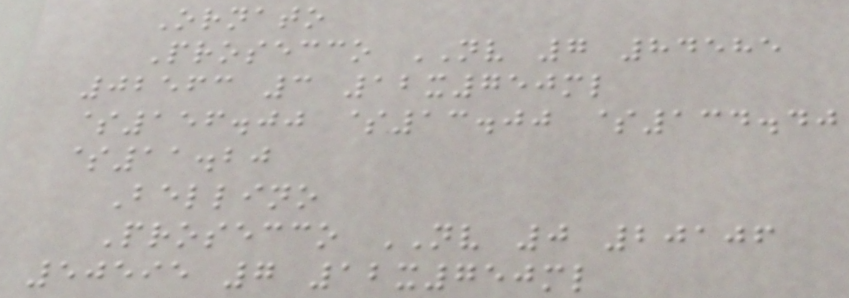Ornato
Prosecco NV 7 84585
02563 3 12x750ml
$156.00 $13.00 $134.40
$11.20
Bellino
Prosecco NV 0 20106
50595 7 12x750ml
